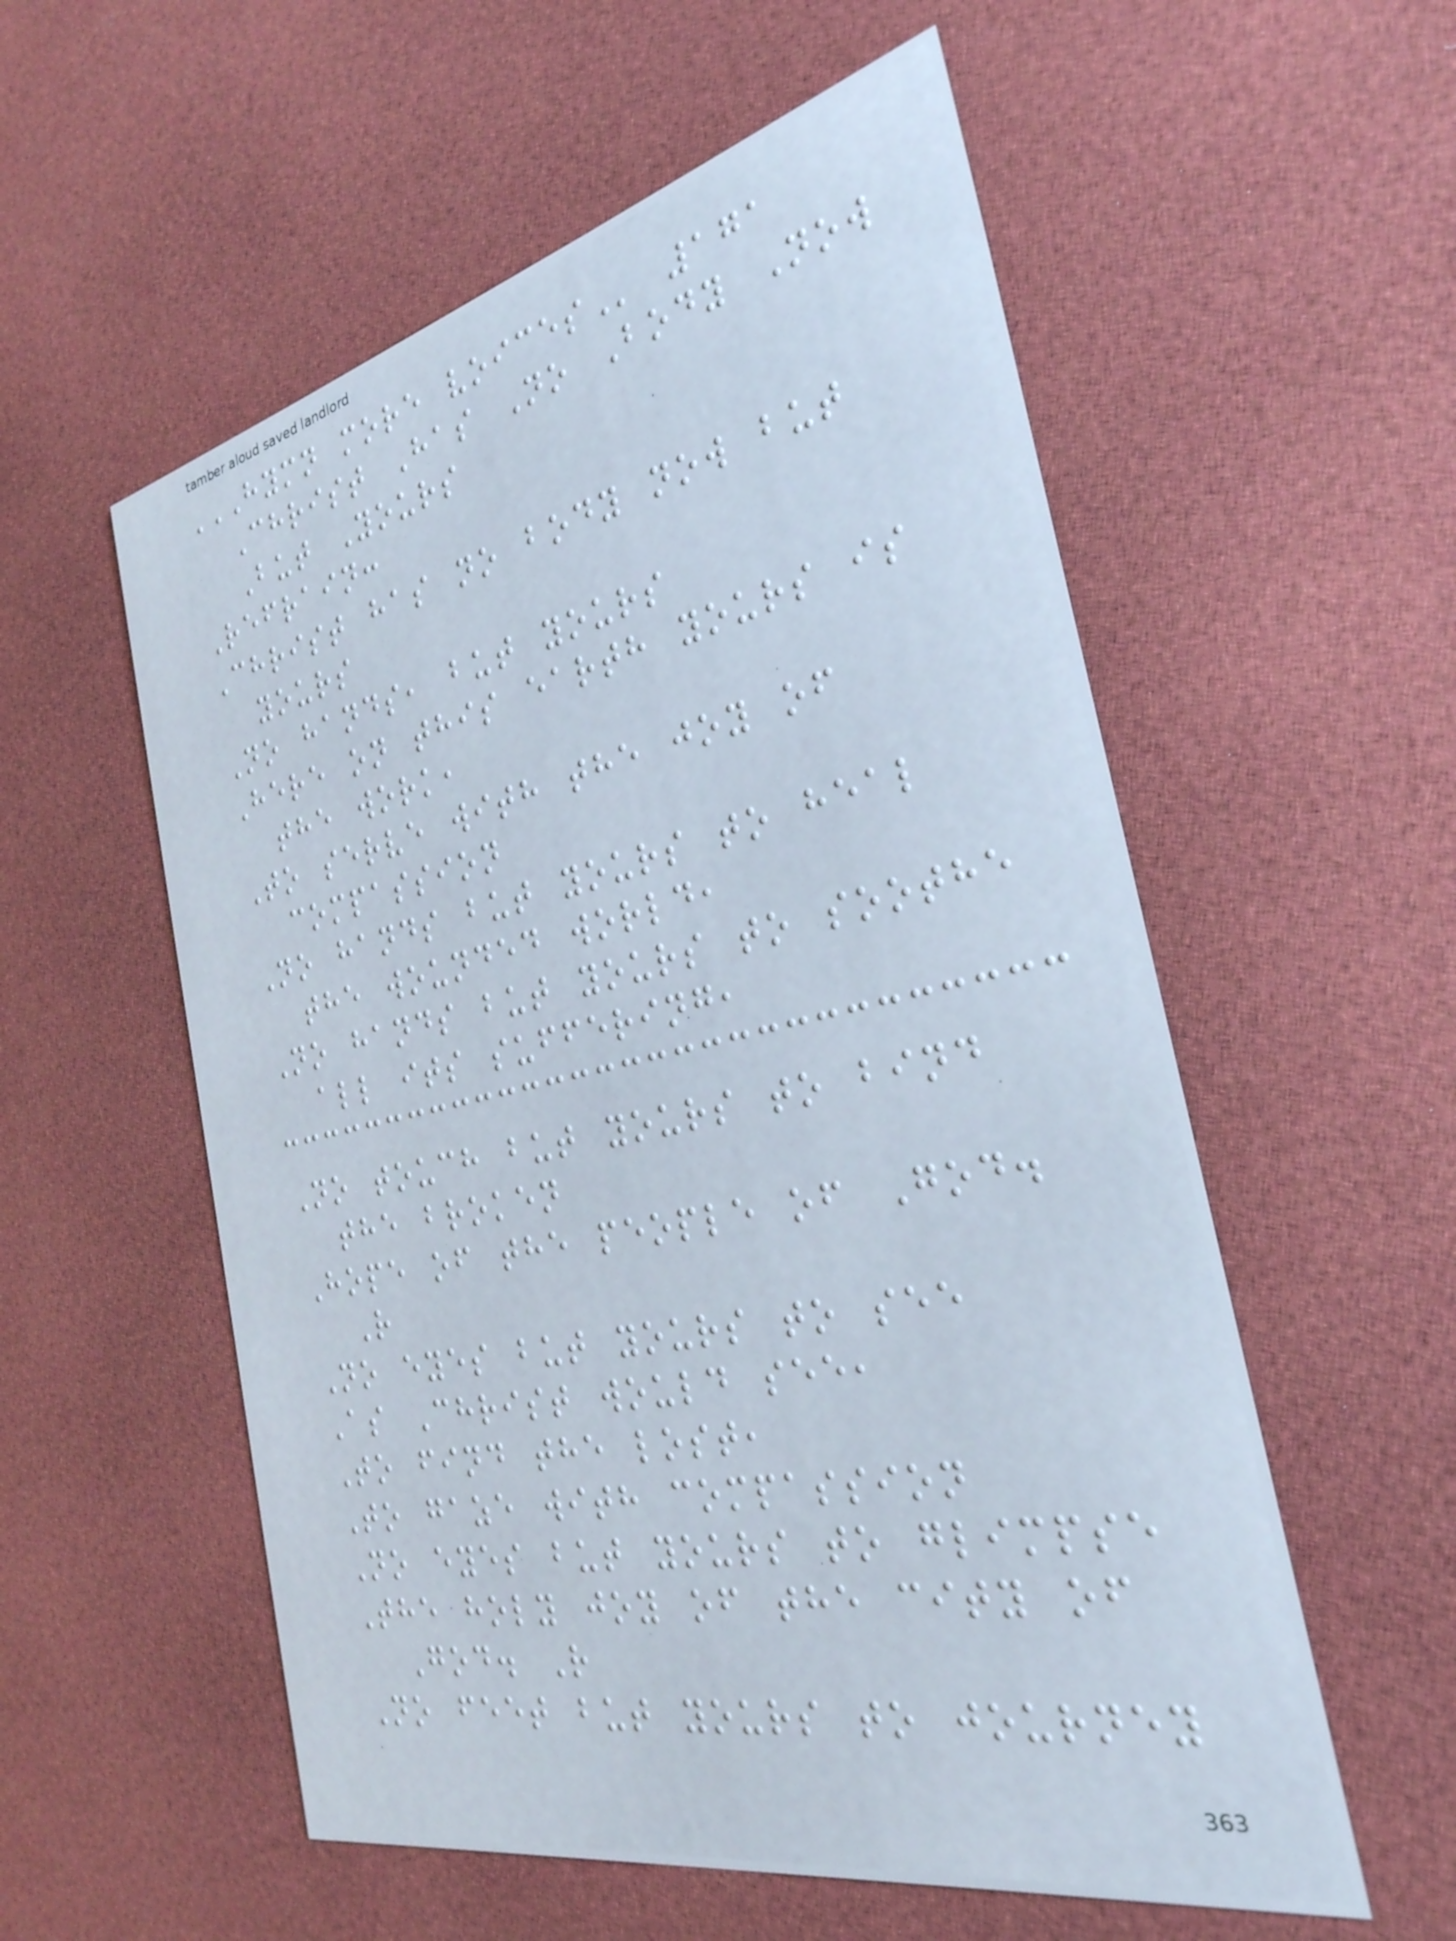HYMN MORE VOICES 171
Christ Has No Body Now
But Yours
Refrain:
Christ has no body now but
yours
No hands, but yours
Here on this earth yours is
the work,
To serve with the joy of
compassion
No hands but yours to heal
the wounded world,
No hands but yours to soothe
all its suffering,
No touch but yours to bind
the broken
Hope of the people of God.
R
No eyes but yours to see
As Christ would see,
To find the lost,
To gaze with compassion
No eyes but yours to glimpse
The holy joy of the city of
God. R
No feet but yours to journey
